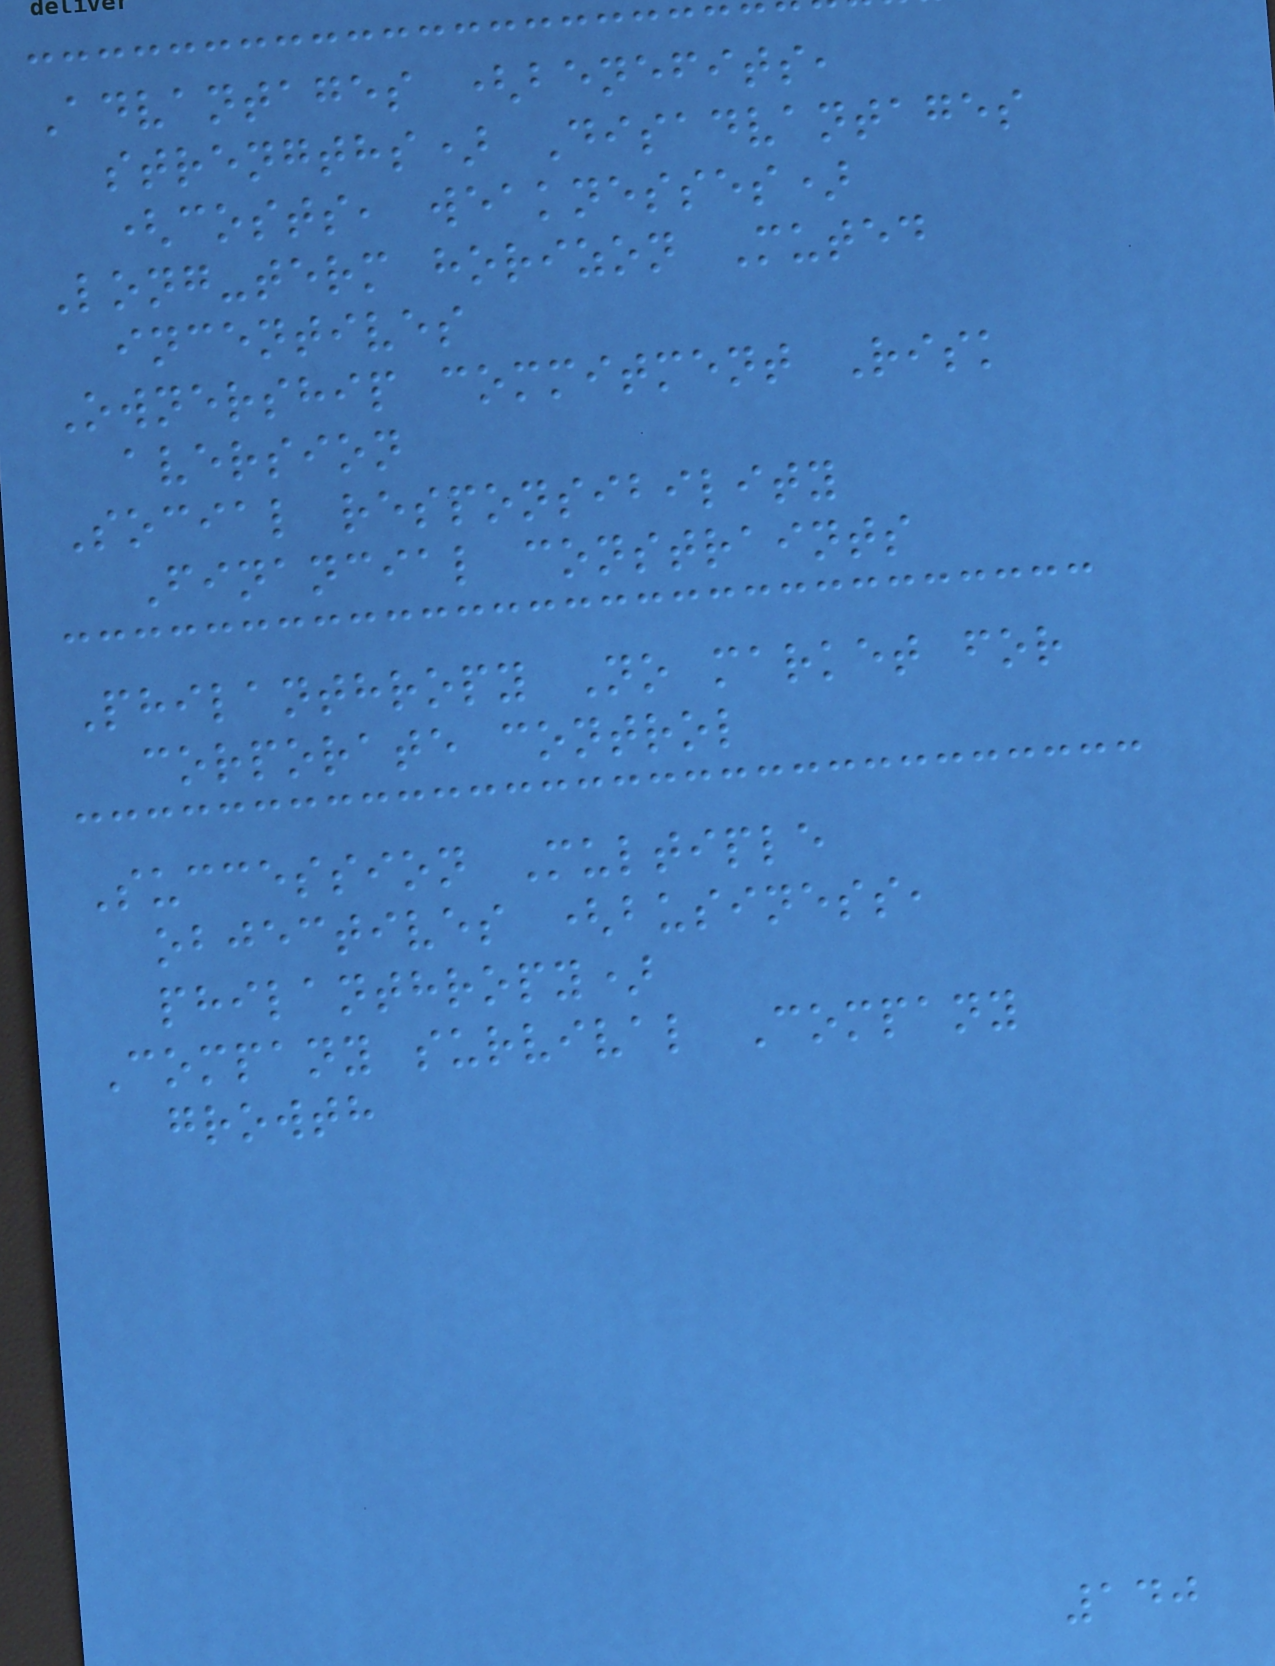Advantages (benefits,
strengths) Disadvantages
(costs, weaknesses)
Long-term horizon Muted
incentives
Ownership commitment Risk
aversion
Social responsibility
Financial constraints
Philanthropy No market for
corporate control
Succession Multiple
objectives (business,
philanthropy)
Company survival Company
growth
140
